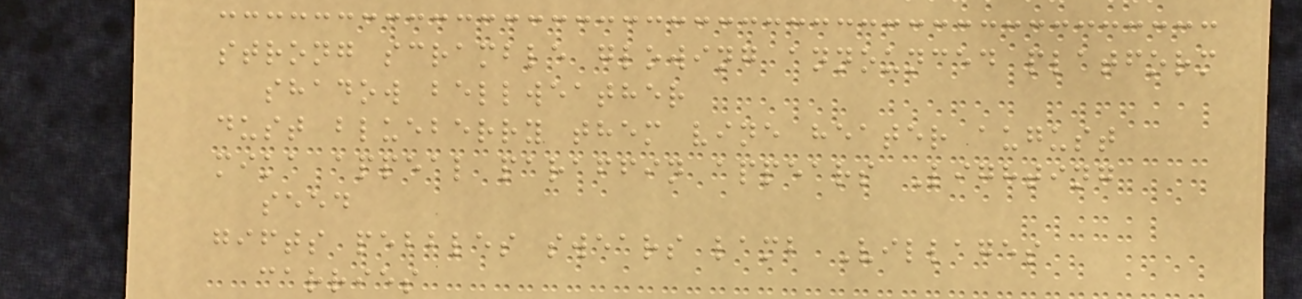strong scramble glowing announced platform
shadow bellweather
dust blueberry them vine heater august
mika appeal paraffin appears Lighting
seed
gifts pebbles swears lamb Villages
carries
